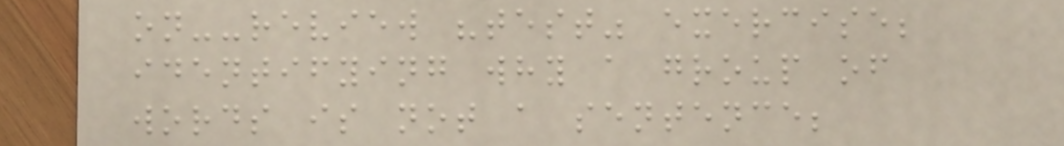on--review "test" exercise;
identifying why a group of
words is not a sentence;
